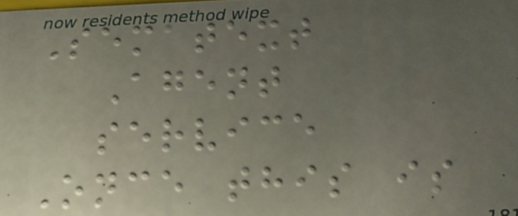Sematext
Agent
service
Once this is
